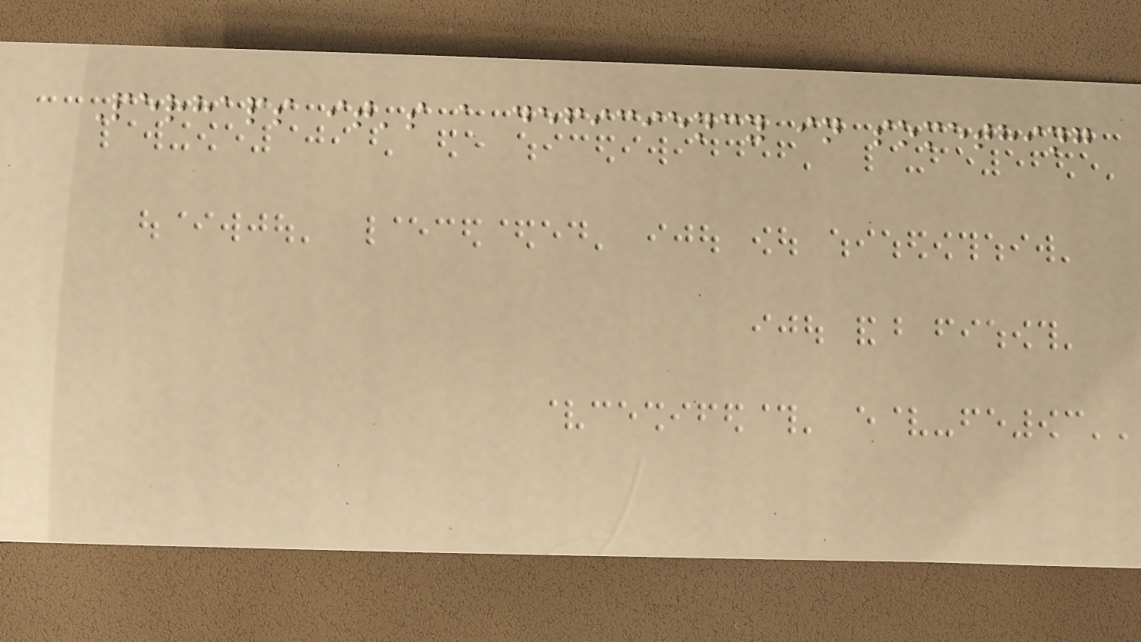Perhaps it's a deficiency in something
